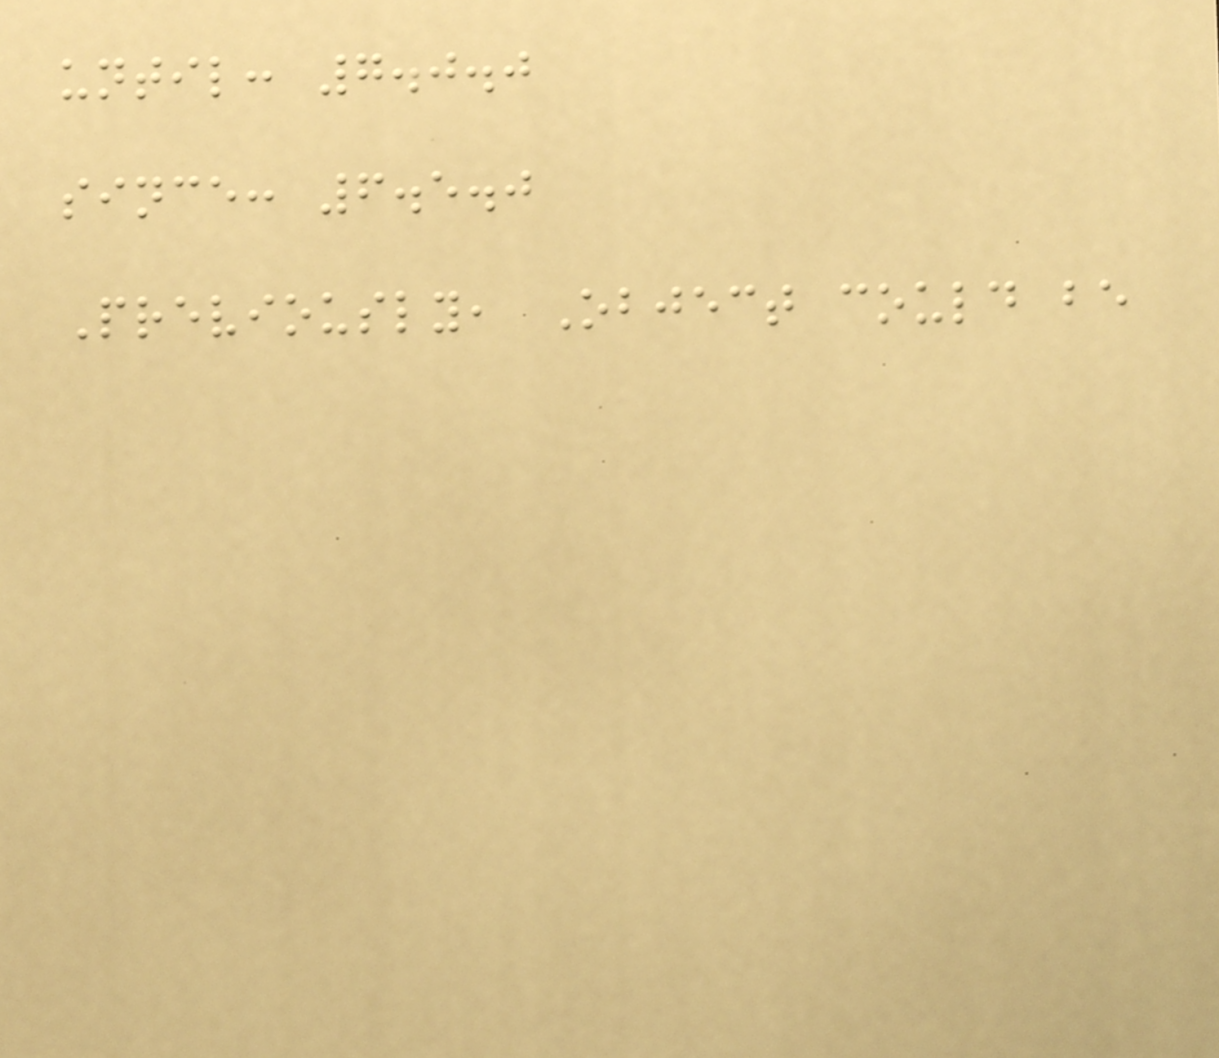until: 7.0.0
since: 6.5.0
Previously, Object could be
